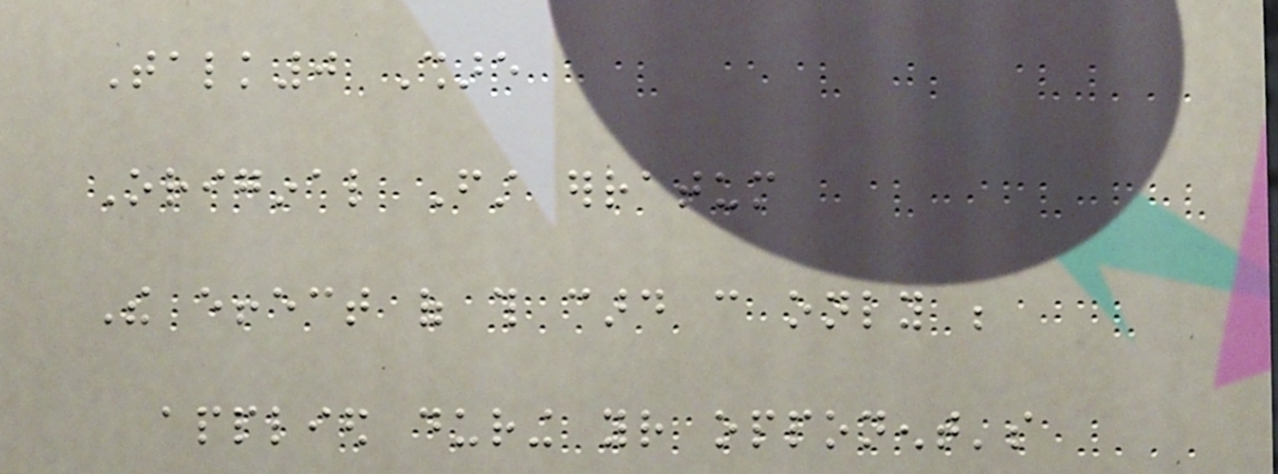Talk0 Share
Original First erratum
The effect of this card can only be
applied during your opponent's
